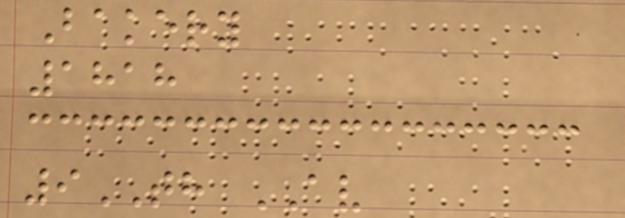Bakery
1818
9TH AV
